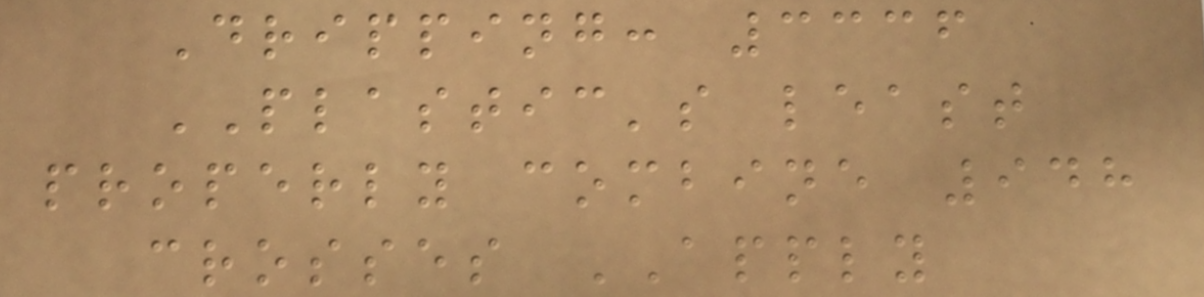Dripping: 3336
PLASTIC's least
properly combine 948
crosses APPLY
